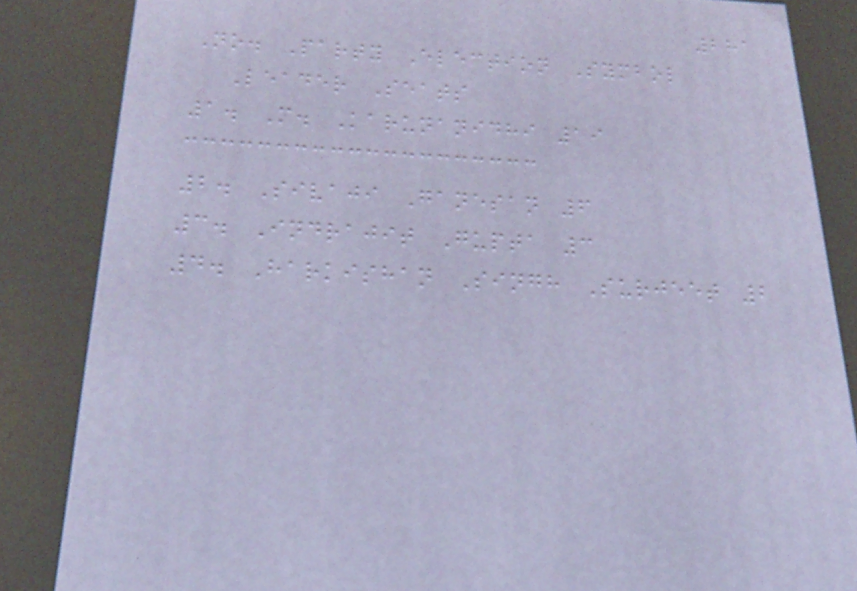281
No. Party Election Symbol
Leader Seats
1. M. Karunanidhi 19
2. Sivaji Ganesan 6
3. Indrajit Gupta 3
4. Harkishan Singh Surjeet 2
